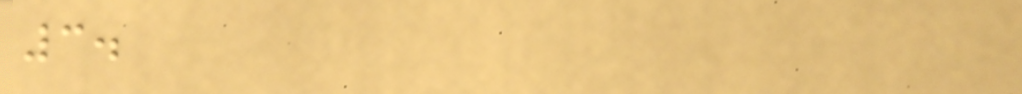3.
